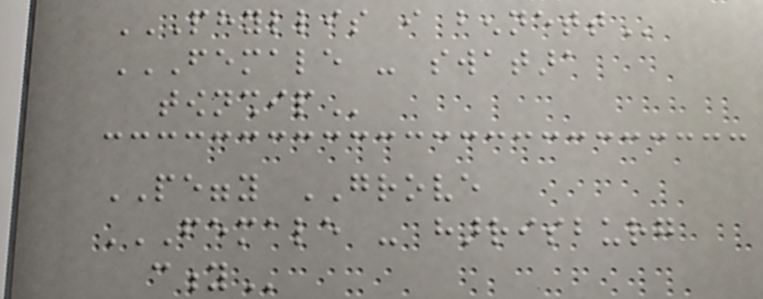PHYLLIS I BENNETT
FEMALE - SWATARA
TOWNSHIP
PEGGY GROVE
FEMALE - HARRISBURG
CITY
